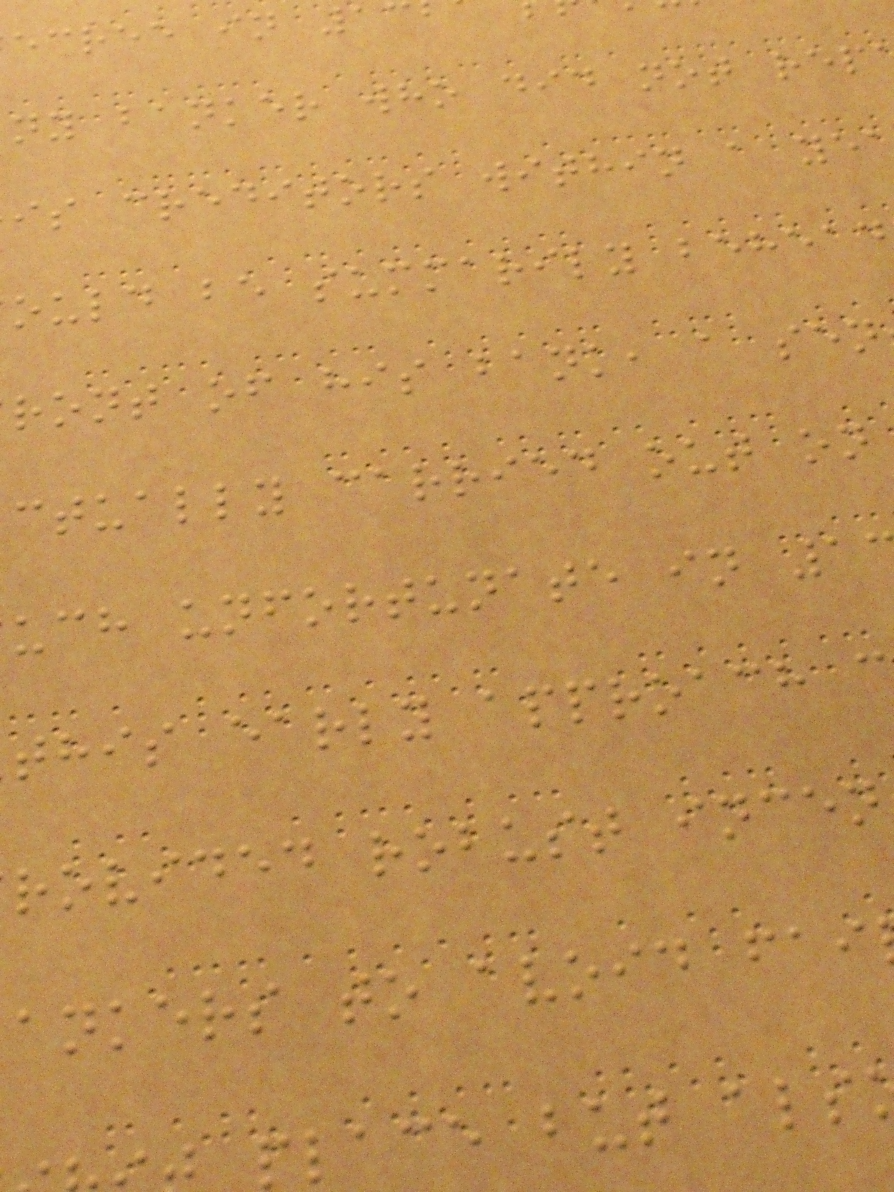ecree in 1
ny banker who did not rep
is creditors within a ye
ould be summarily behead
ront of his bank, a sen
ctually carried out on
uch unfortunate in 1
this early approach c
rovided robust incen
ankers to avoid fai
place but als
